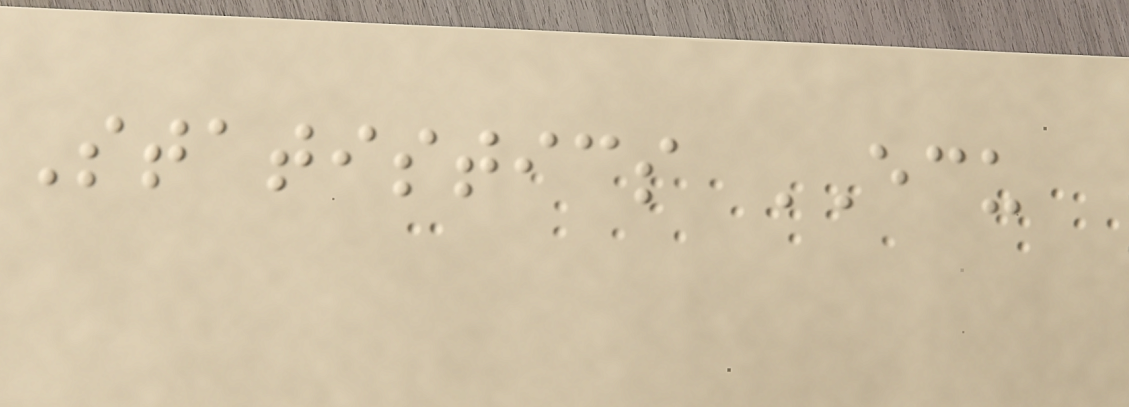Statistics ECU
